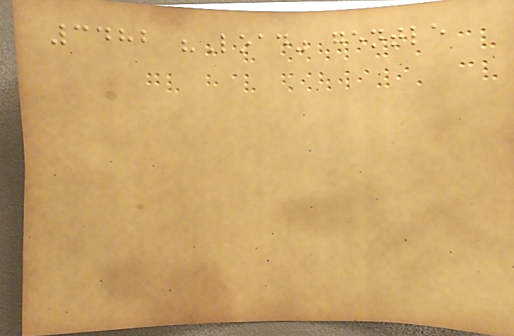3482 "Load" gentle
